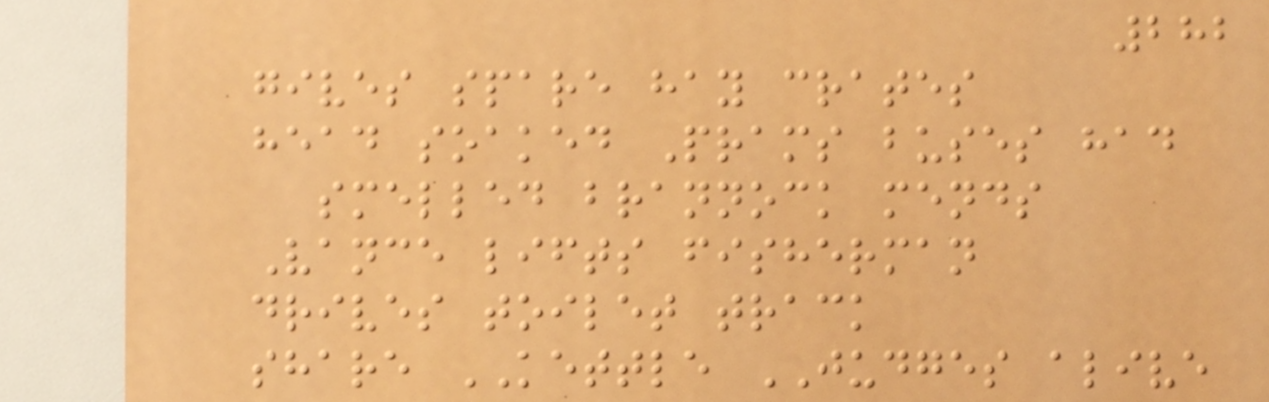282
gives spare hay crates
head soaked Prams buses had
smelled brannock mends
Vance lifts fisherman
drives toilet track
share KETTLE JUDGES alive
